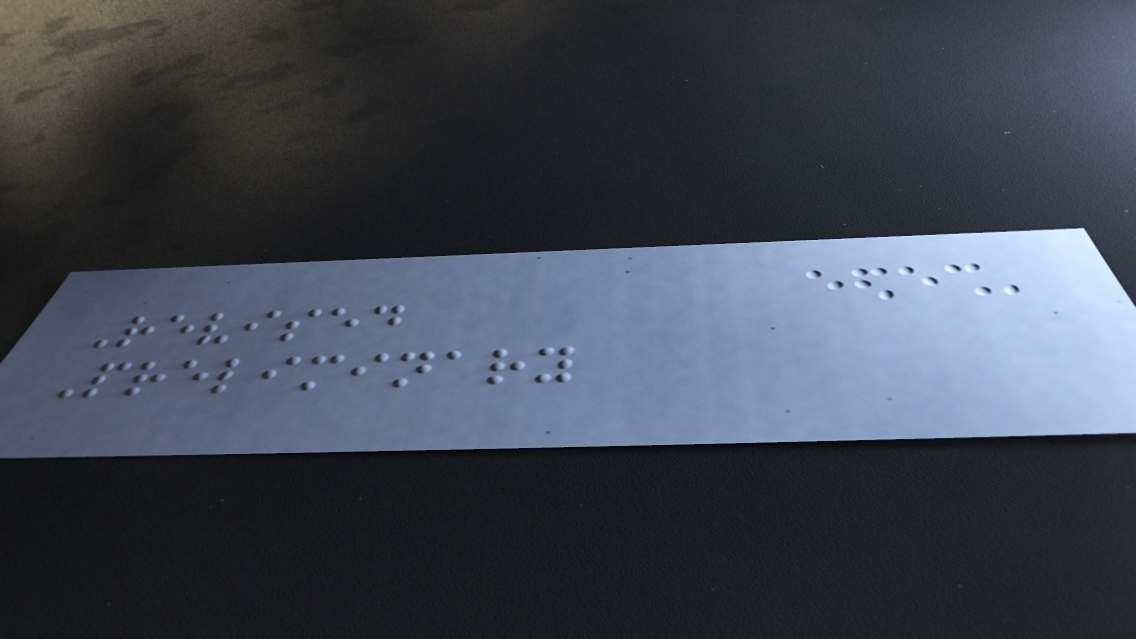Revised
Preliminary
